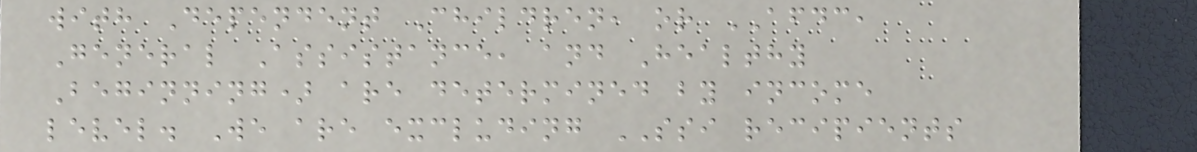with Dependent Children, or AFDC,
General Assistance, and Healthy
Beginning) are determined by income
level. We are excluding SSI recipients
